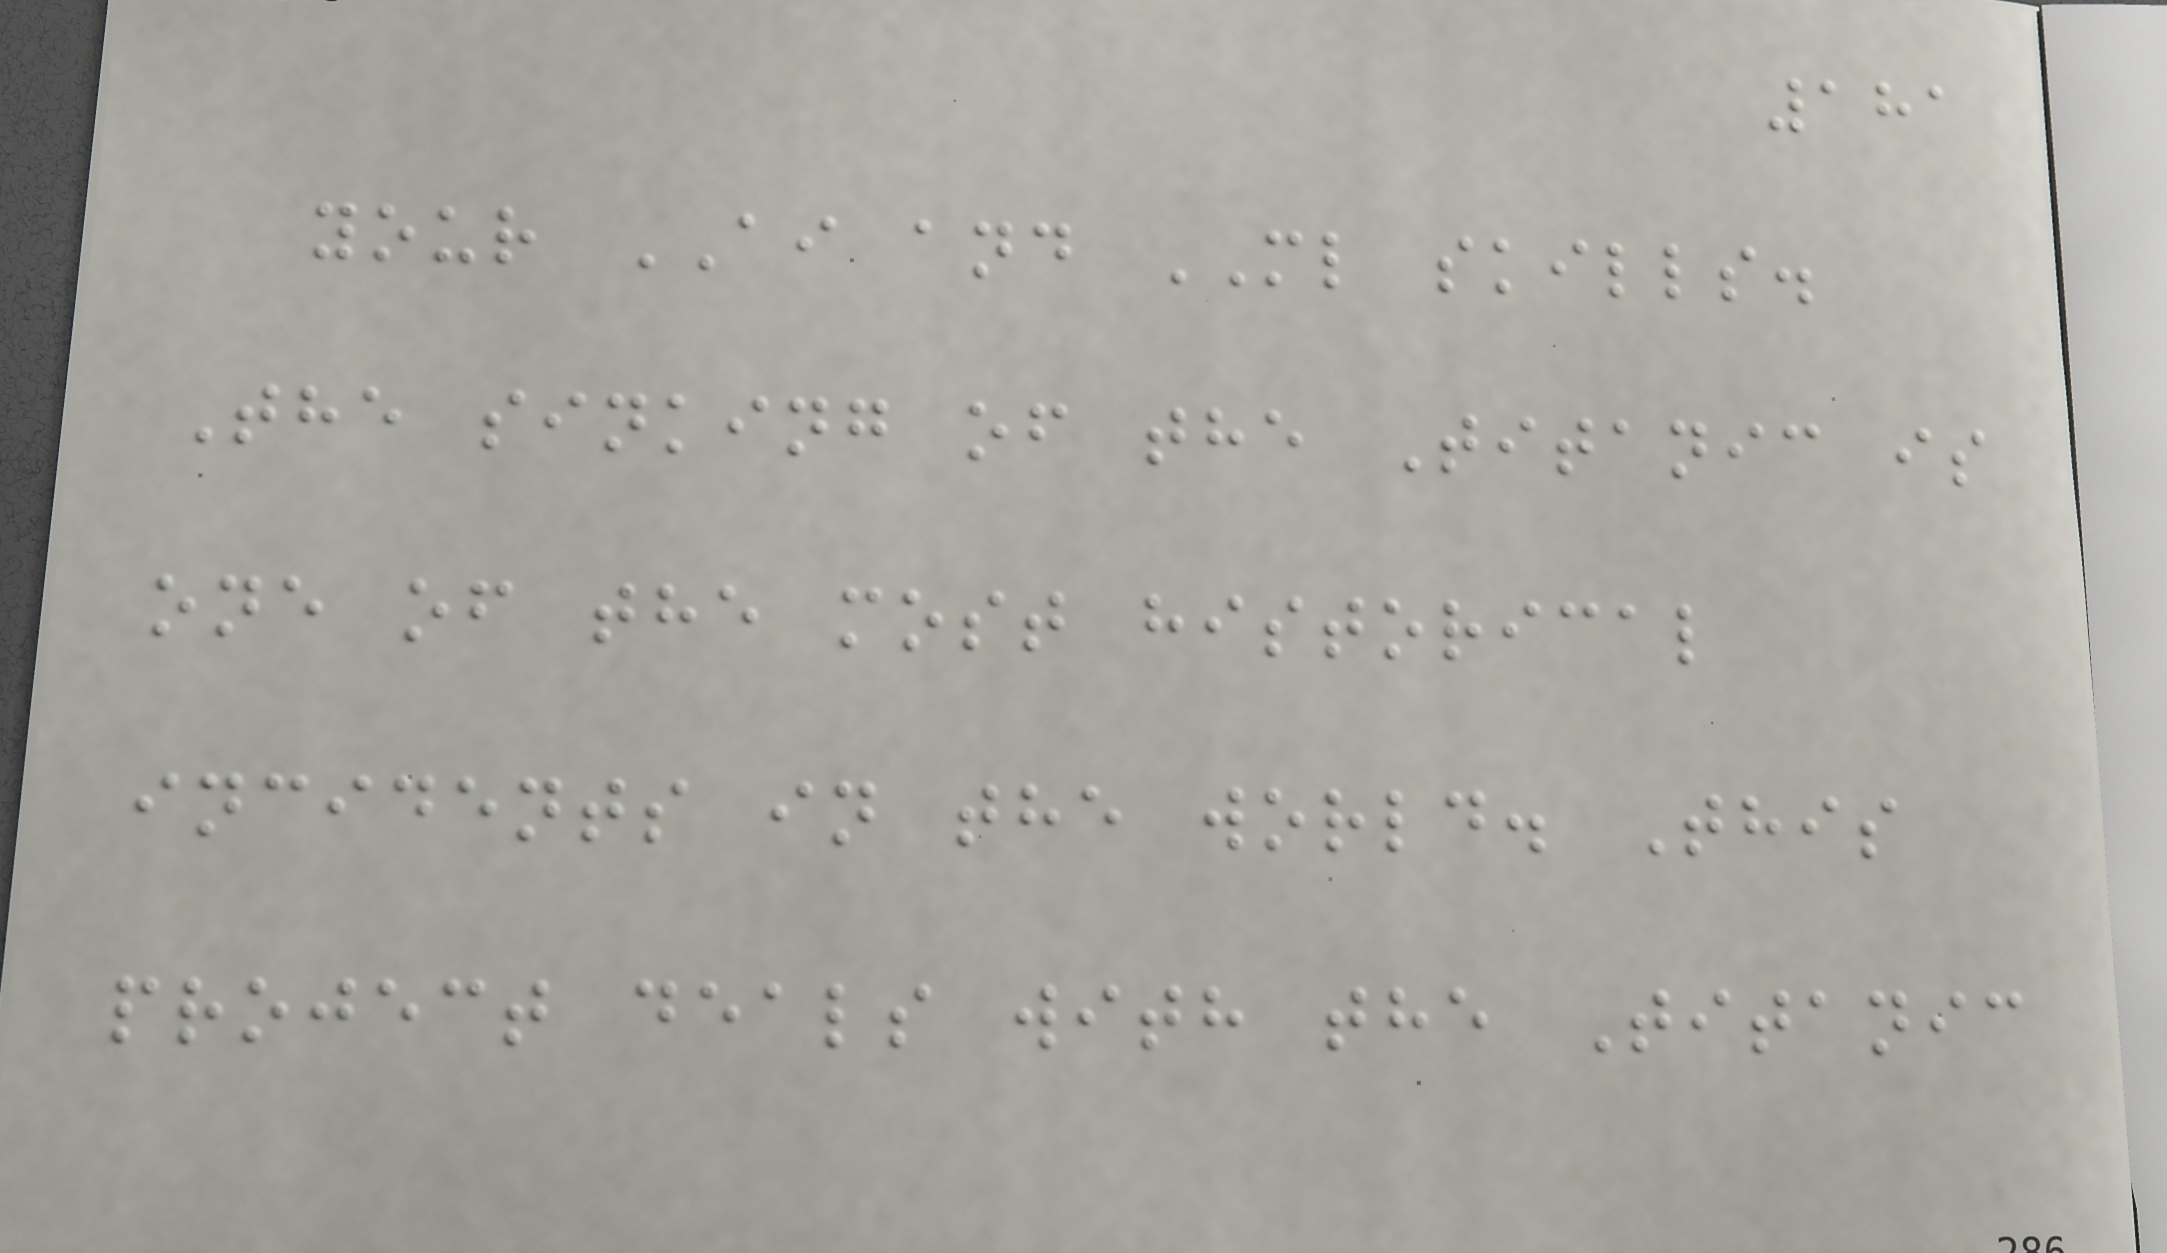181
your AI and ML skills.
The sinking of the Titanic is
one of the most historical
incidents in the world. This
project deals with the Titanic
